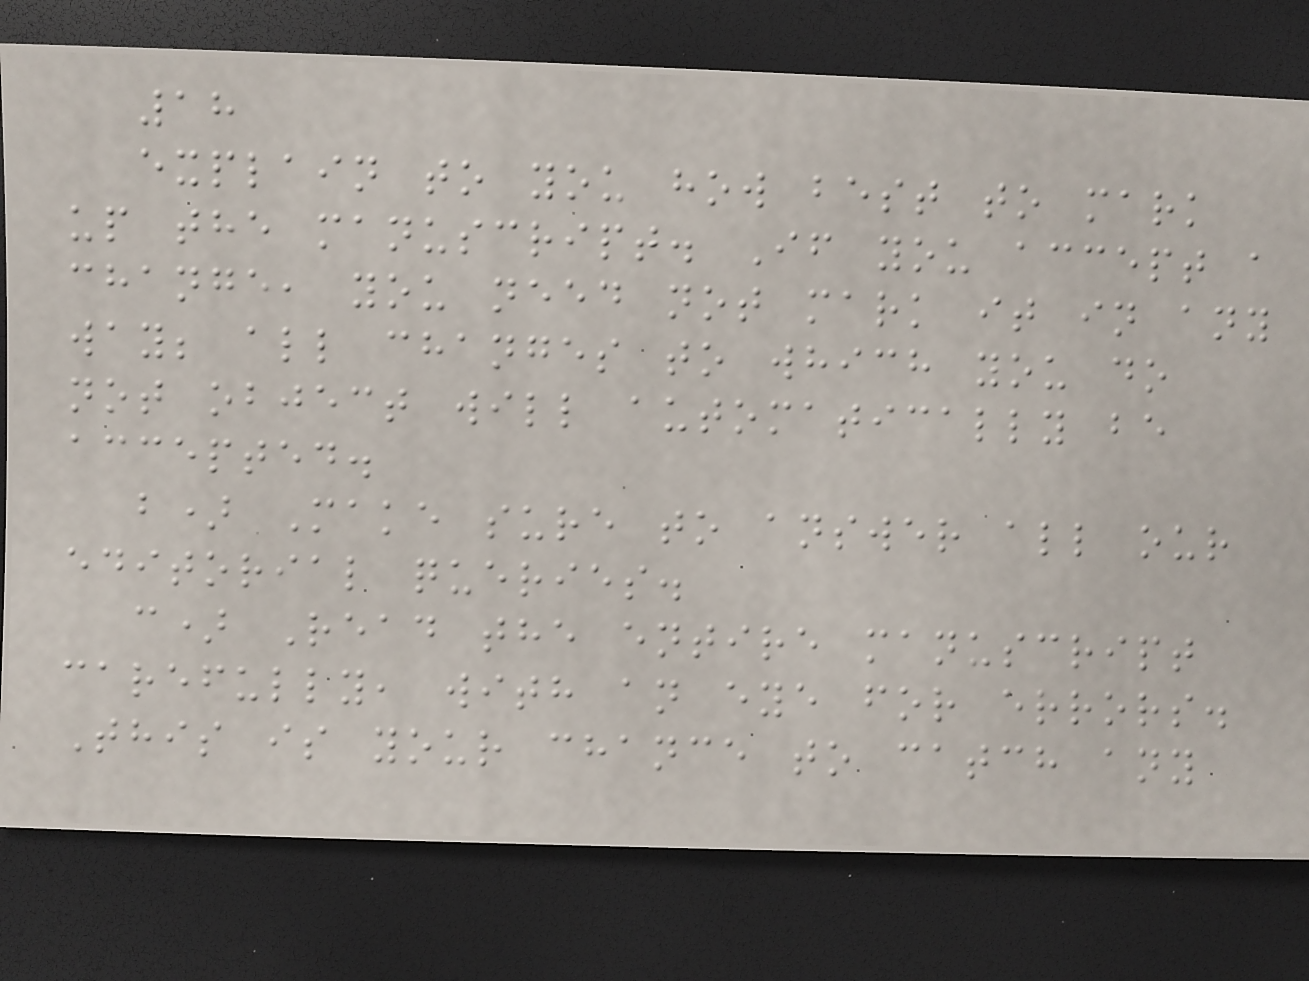18
explain to you how best to mark
up the manuscript. If you accept a
change, you need not mark it in any
way; all changes to which you do
not object will automatically be
accepted.
b) Make sure to answer all our
editorial queries.
c) Read the entire manuscript
carefully, with an eye for errors.
This is your chance to catch any
